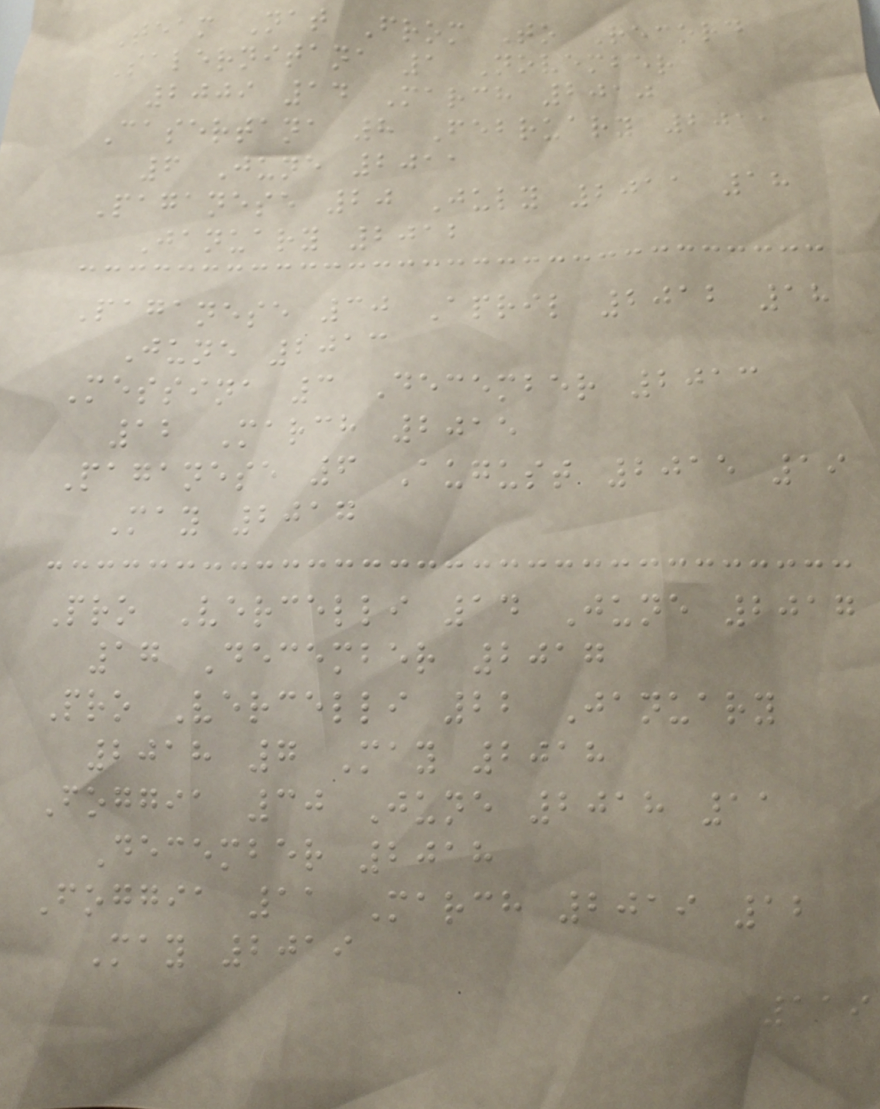Team Nat From To Record
Salernitana 1 November
2009 14 March 2010
Casertana 8 February 2011
6 June 2011
Paganese 20 July 2011 18
January 2012
Paganese 30 April 2012 18
June 2013
Messina 3 December 2013
12 March 2015
Paganese 6 August 2015 19
May 2017
Pro Vercelli 14 June 2017
17 December 2017
Pro Vercelli 22 January
2018 7 May 2018
Foggia 30 June 2018 11
December 2018
Foggia 11 March 2019 12
May 2019
119
